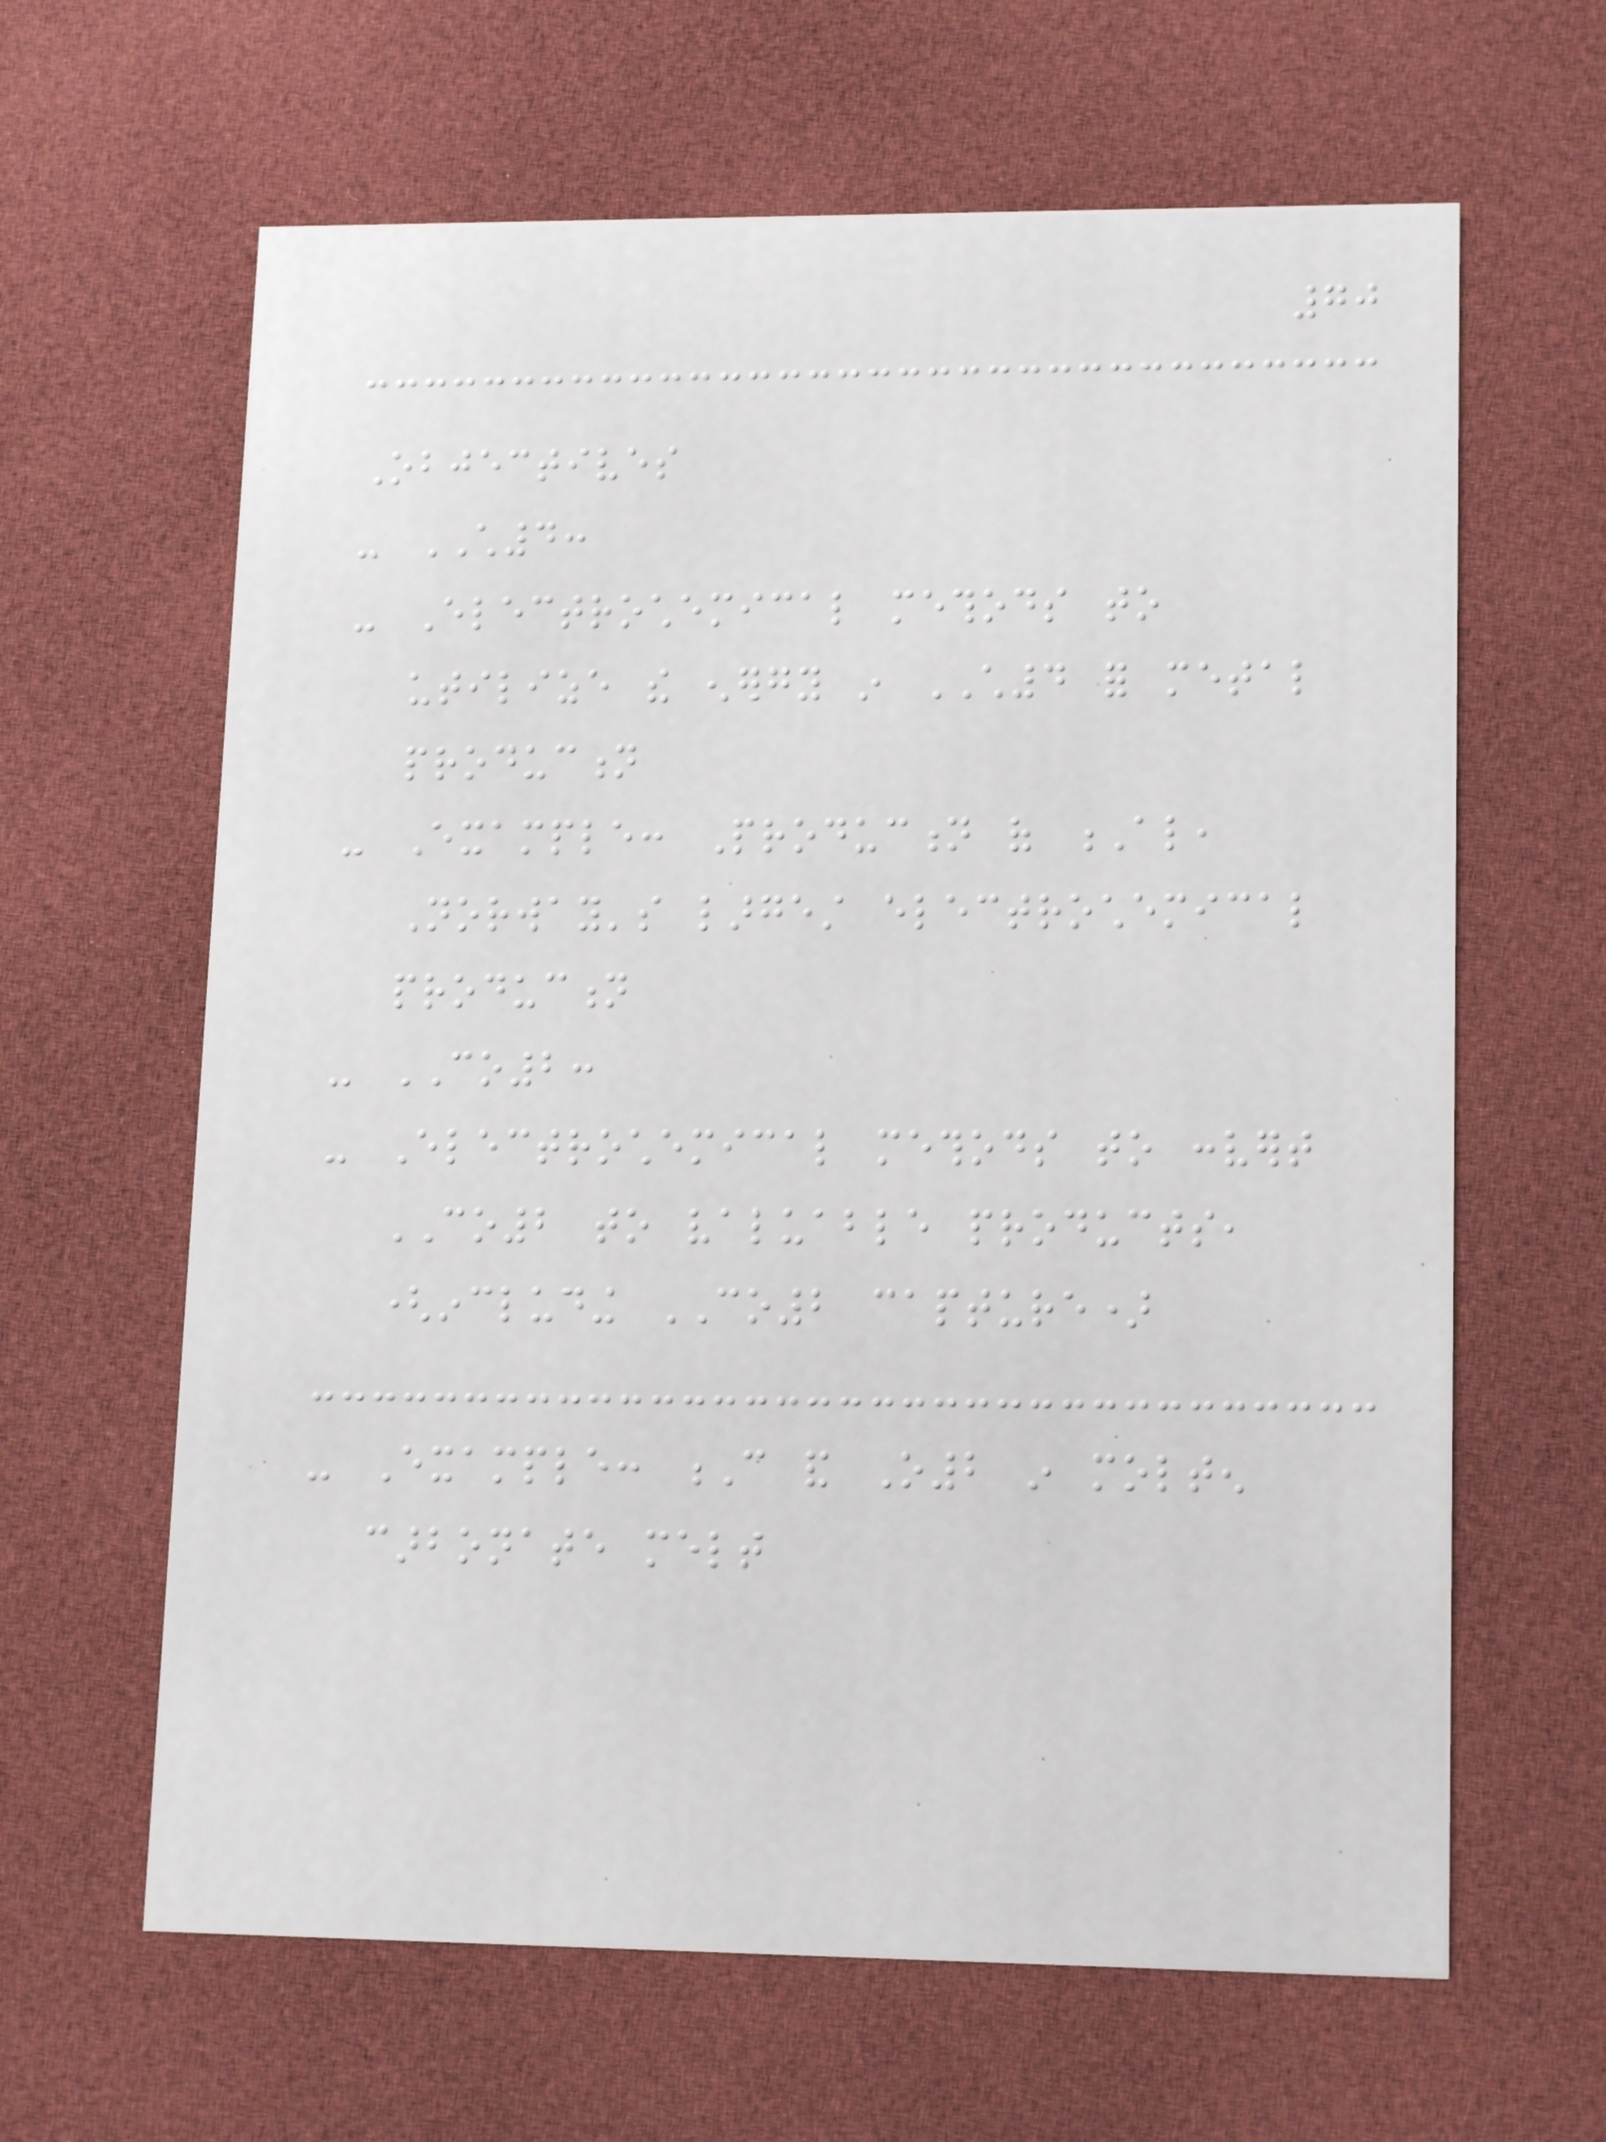70
Objectives
- CH4:
- Electrochemical methods to
utilize the energy in CH4 for metal
production
- Example: Production of Al,
Norway's largest electrochemical
production
- CO2:
- Electrochemical methods to convert
CO2 to valuable products,
(including CO2 capture)
- Example: C and O2 in molten
carbonate melt
